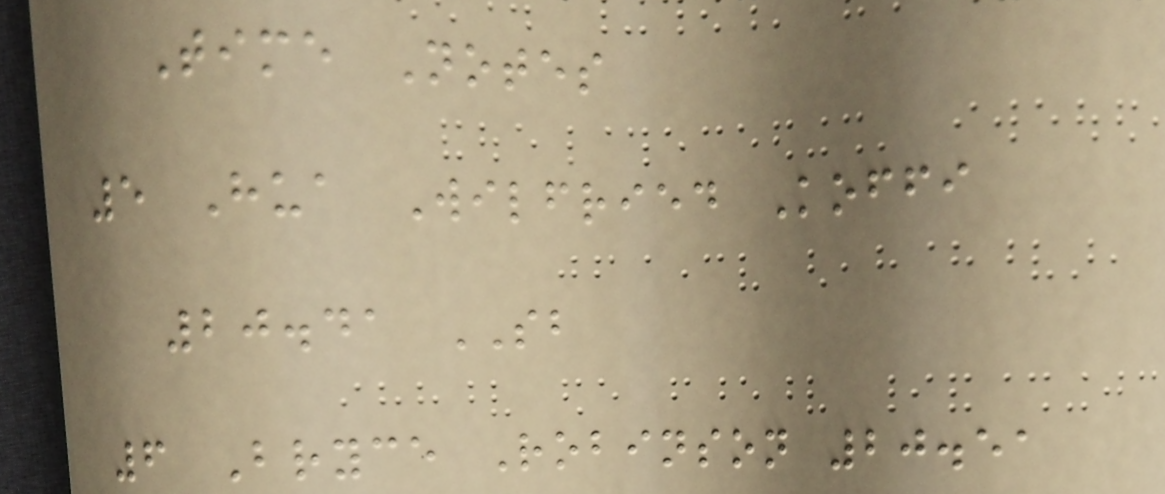Time Notes
5 Hua Wilfried Koffi
20.41 SB
6 Bryce Robinson 20.51
